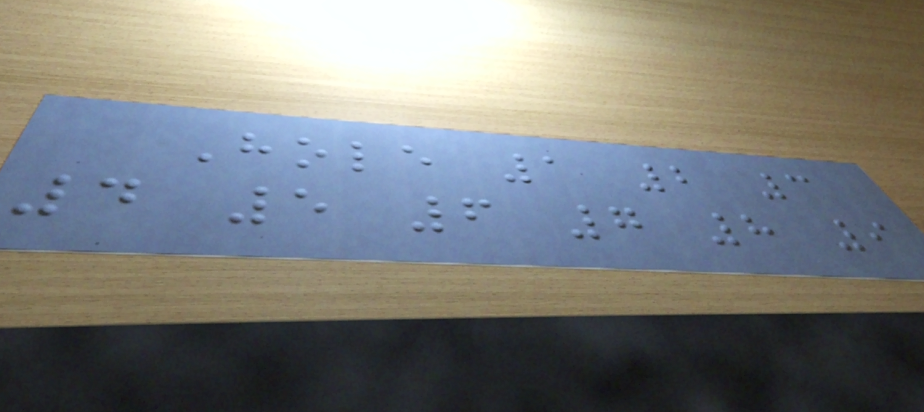Hole 1 2 3
4 5 6 7 8 9
